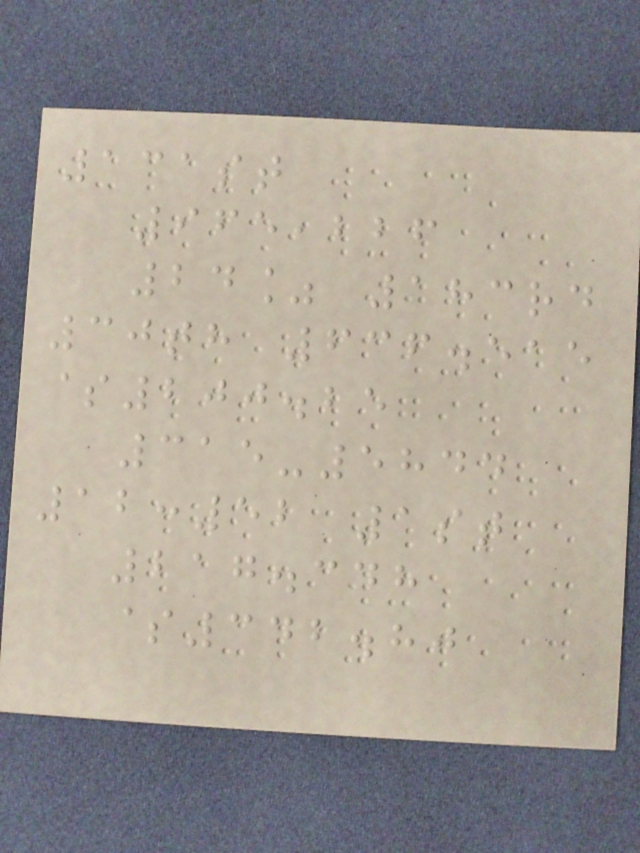131st
965,226
24% 183rd
30th 636.515
$200.25
315-5844
12:52 1st
217.348
$342.80
